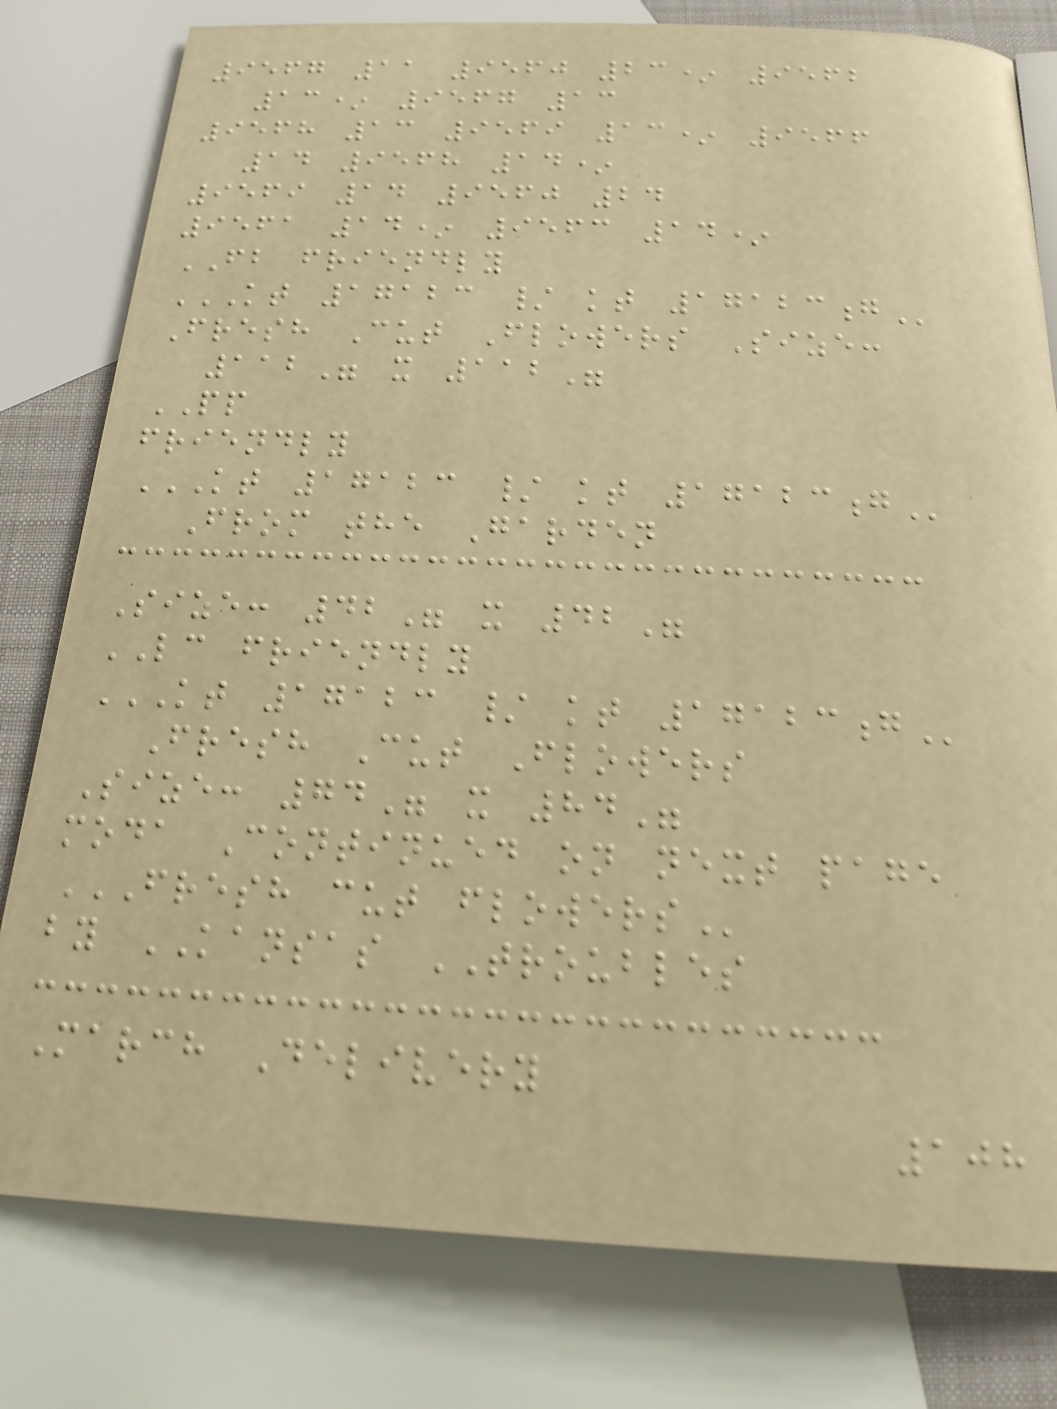9567 11 9560 23* 9562
13* 9567 13
9568 13 9569 13* 9566
14 9568 14*
9569 14 9560 24
9561 14* 9563 14*
FB friendly
KT 17123 / KT 17123G
Fresh Cut Flowers Size:
112" x 112"
PP
friendly
KT 17123 / KT 17123G
From the Garden
Size: 42" x 42"
LC friendly
KT 17123 / KT 17123G
Fresh Cut Flowers
Size: 74" x 84"
moda Continued on next page
FRESH CUT FLOWERS
by KANSAS TROUBLES
March Delivery
108
